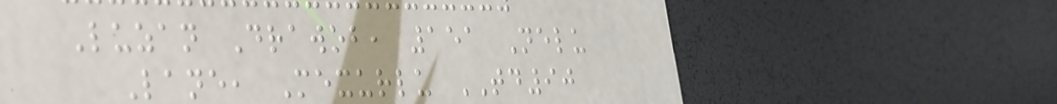Luzan Drawob, 151 Nelu
Lane, Mexurlu TD90
